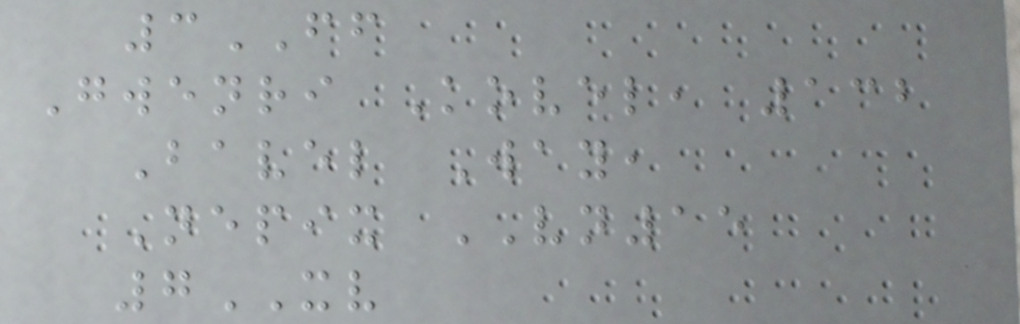3FF
Gwenri Kovel, 132
Bavel Way,
Nepix VN15
7XV
